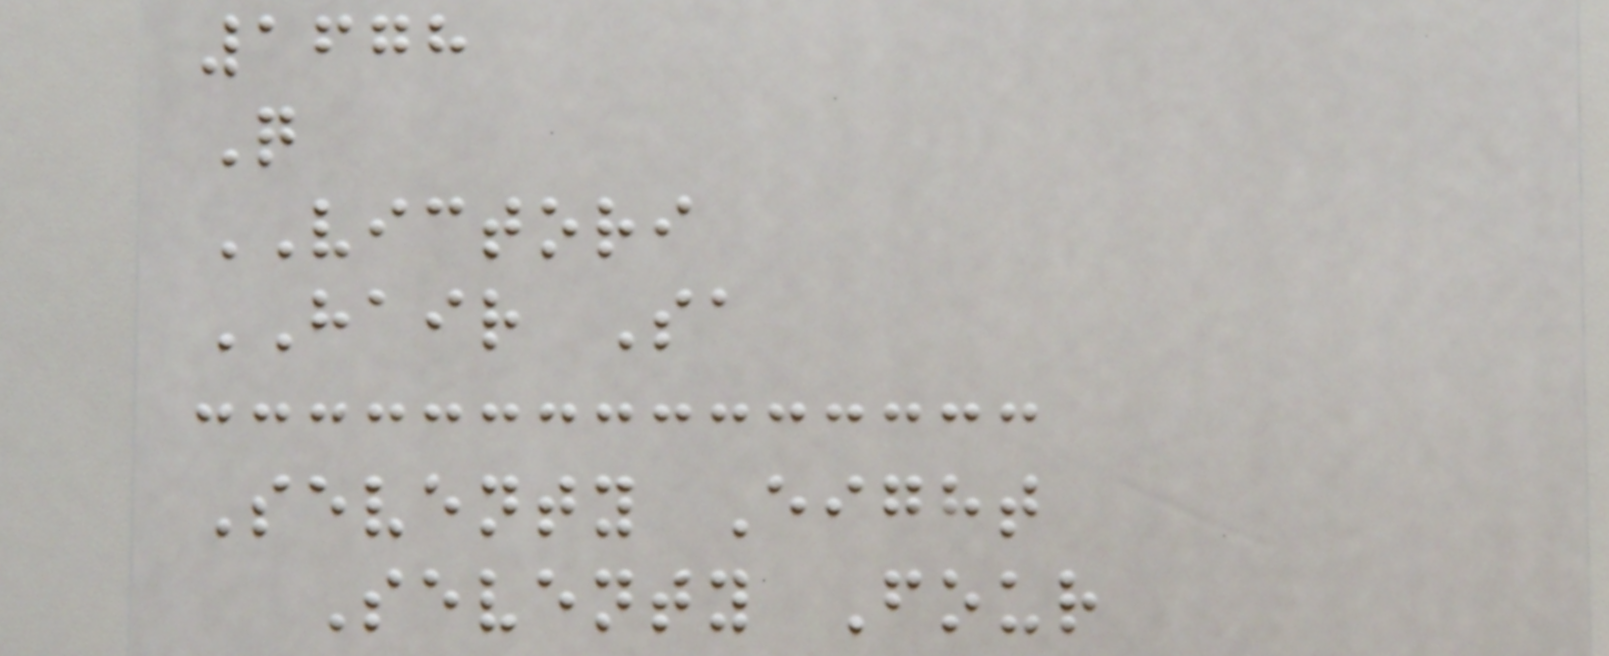1678
Q
VICTORI
HAIR Sa
Seventy Eight
Seventy Four
